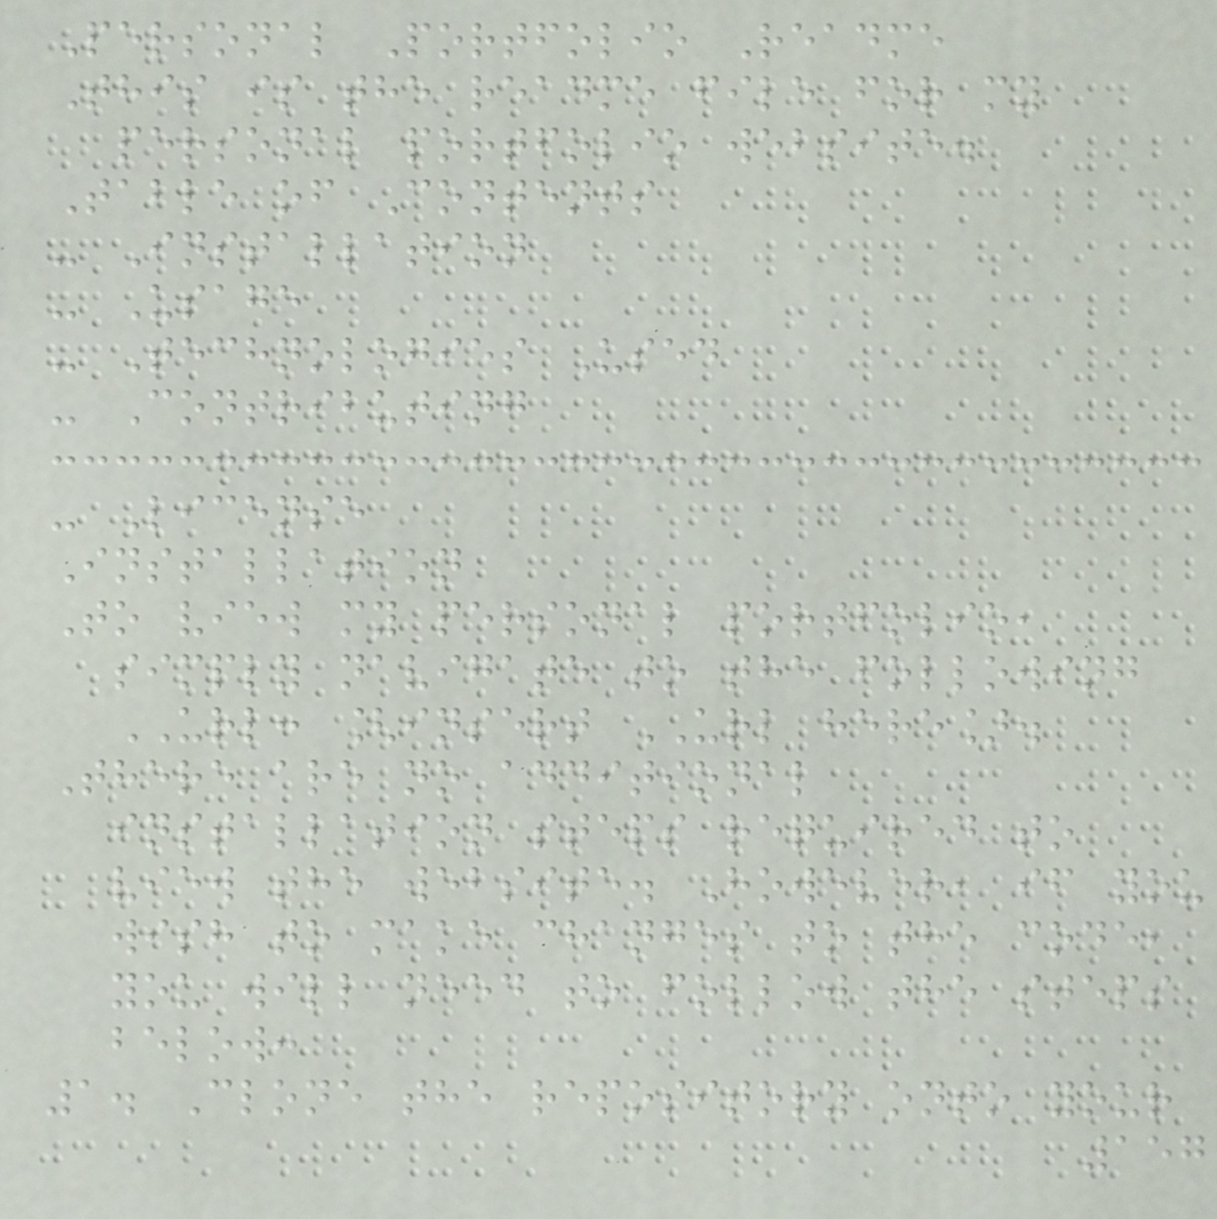Personal Portfolio Readme
This is the readme file for my
personal portfolio website.
Table of Contents
- Installation
- Usage
- Technologies Used
- Contributing
- License
Installation
To view my personal portfolio,
simply navigate to the following
URL: [insert URL here].
There are no additional
installation steps required to
view the website. However, if you
wish to make changes to the code,
you will need to follow the steps
below:
1. Clone the repository onto your
157
